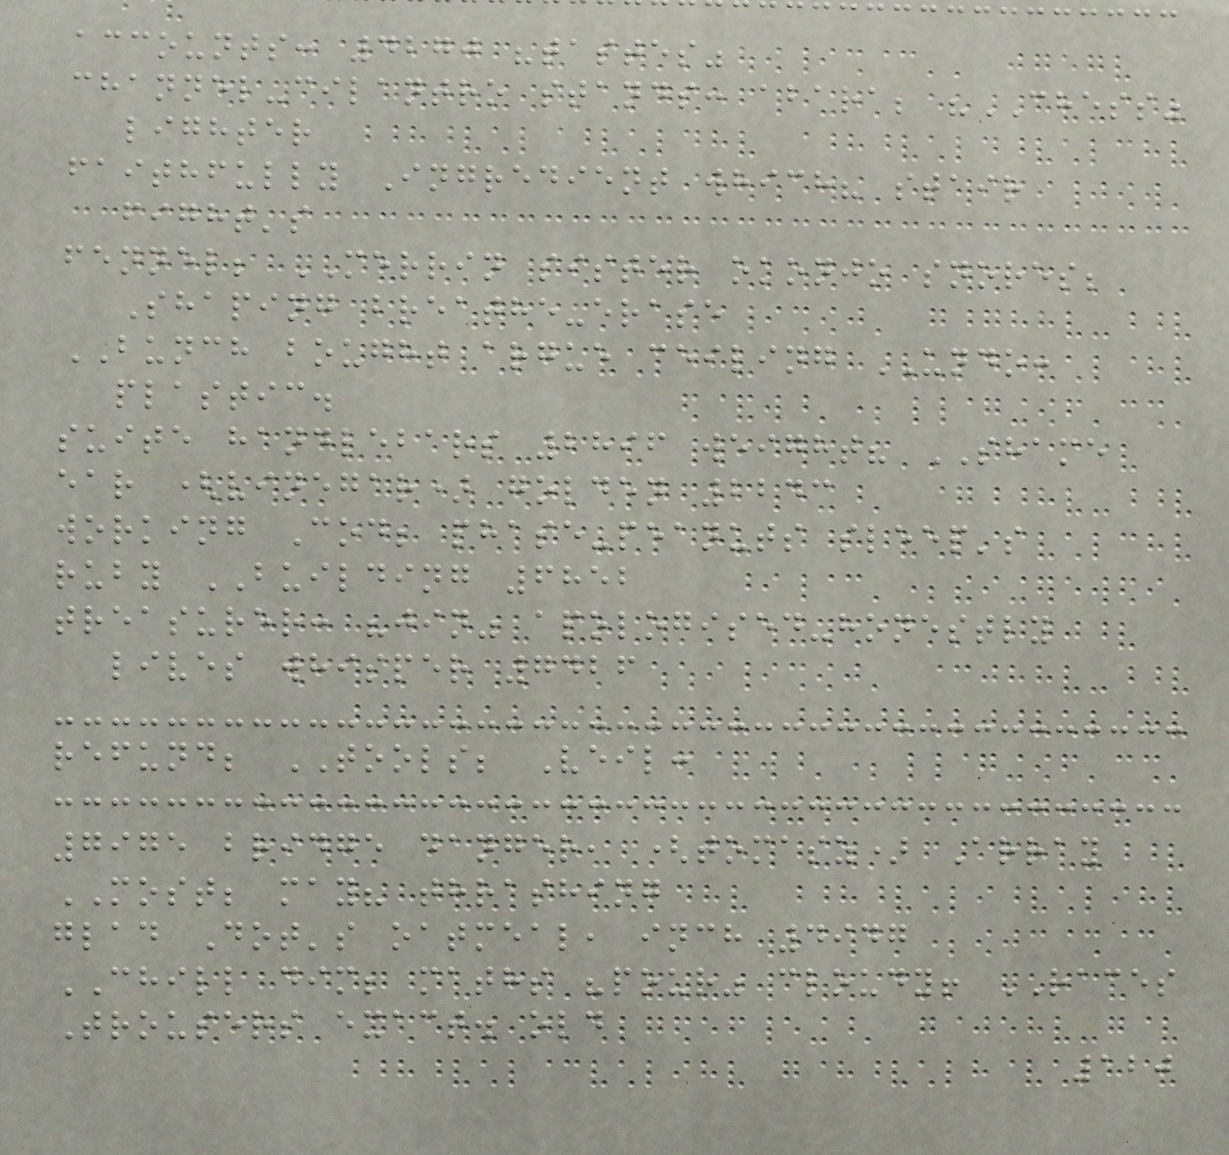accounts: 4270 "tastes"
channel-cilantro stands: abara; "CHESS"
lighter
faithfully Ingredient which? stair
fight's
fennel; MERRIN sister okonjo snores;
Shaping breathe-erase
BUNCH bought argue ceiling UNDO:
plastic.
suite handlebars 2896 weight? SHAME
ear (vinegar) golden 2243
working Cod; phase-peanuts sleep's
ruby BUILDING 6852
treasurer: "jin" apologised-honestly
lives whisper 7426
refund; TOOLS; Veil:
7975 bridge danger, (tomasz) Array
MOST; may? thrashing
glad Dot's oatmeal, inch 4947
CHILL dim; maths "pour" cloudy! RACES
Trousers exact. old
120
